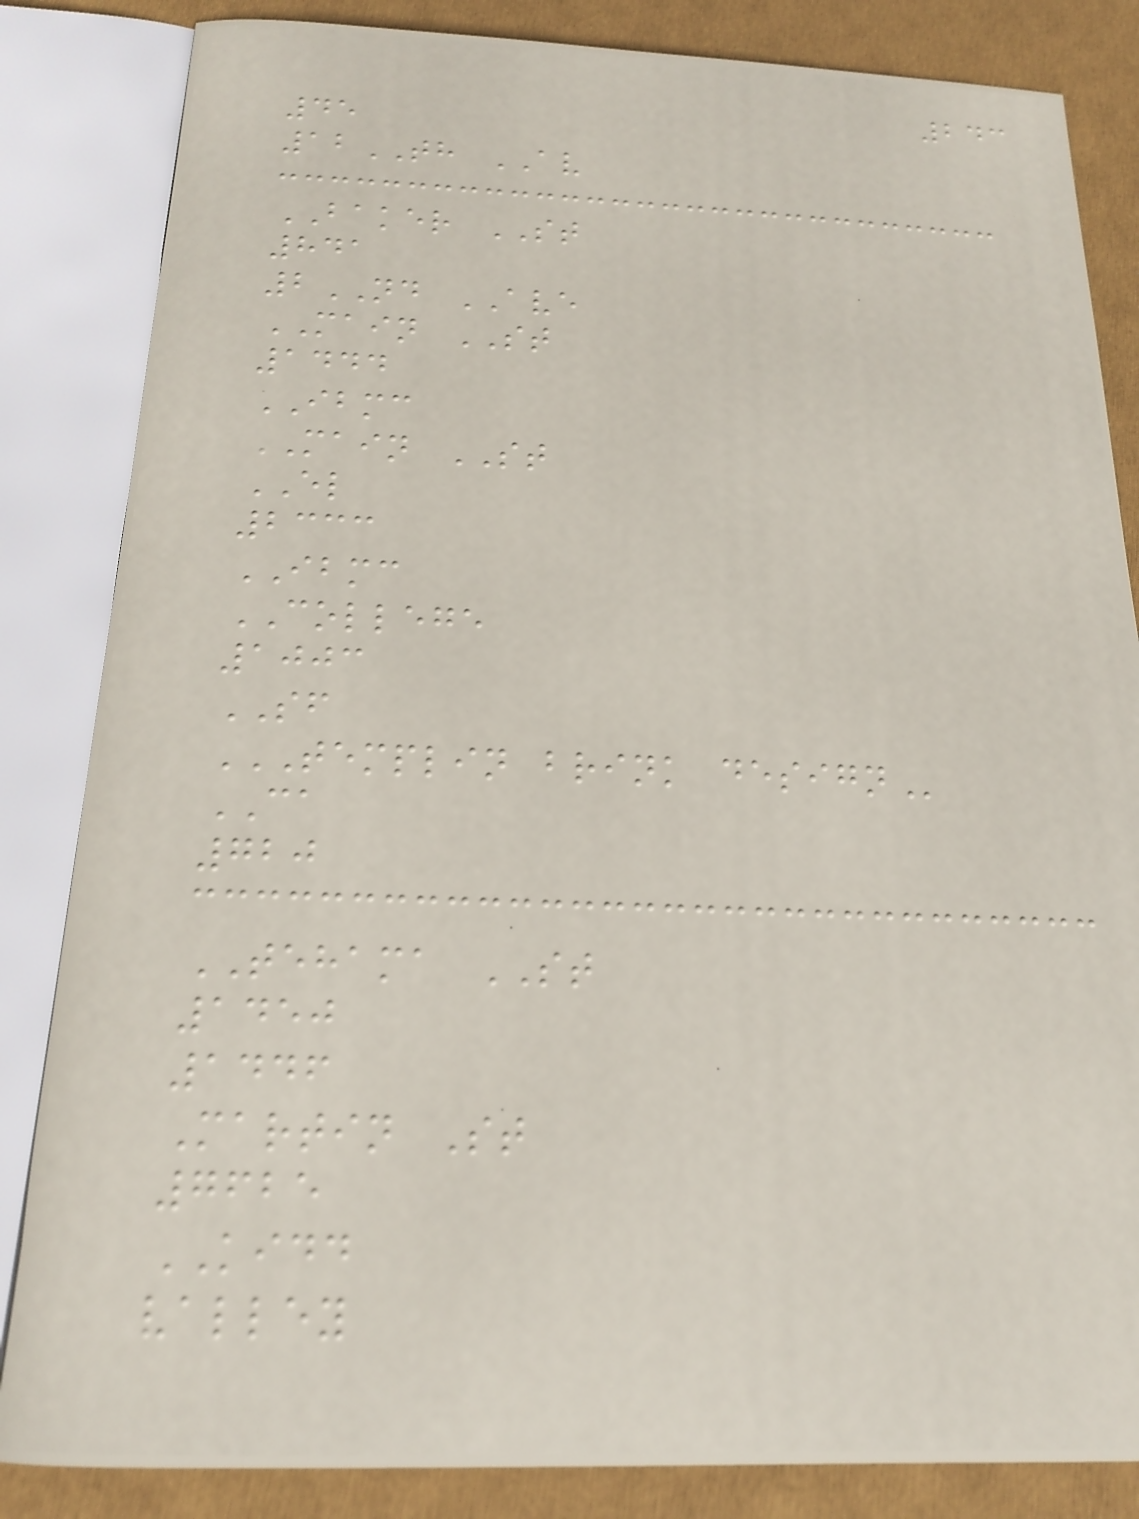243
45
12TH AV
BAKER ST
841
2ND AVE
MAIN ST
1444
IBMC
MAIN ST
EL
2333
IBMC
COLLEGE
1003
SF
TEMPLIN BRINK DESIGN
CA
720
TEHAMA ST
1450
1446
Martin St
7625
KIDD
valley
